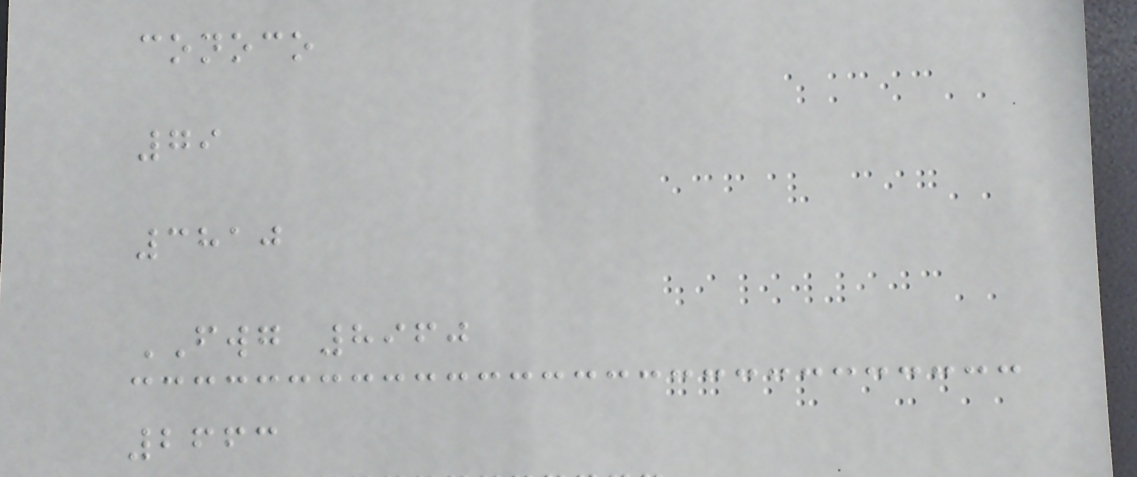conoco
79
3810
FWG 8960
2663
